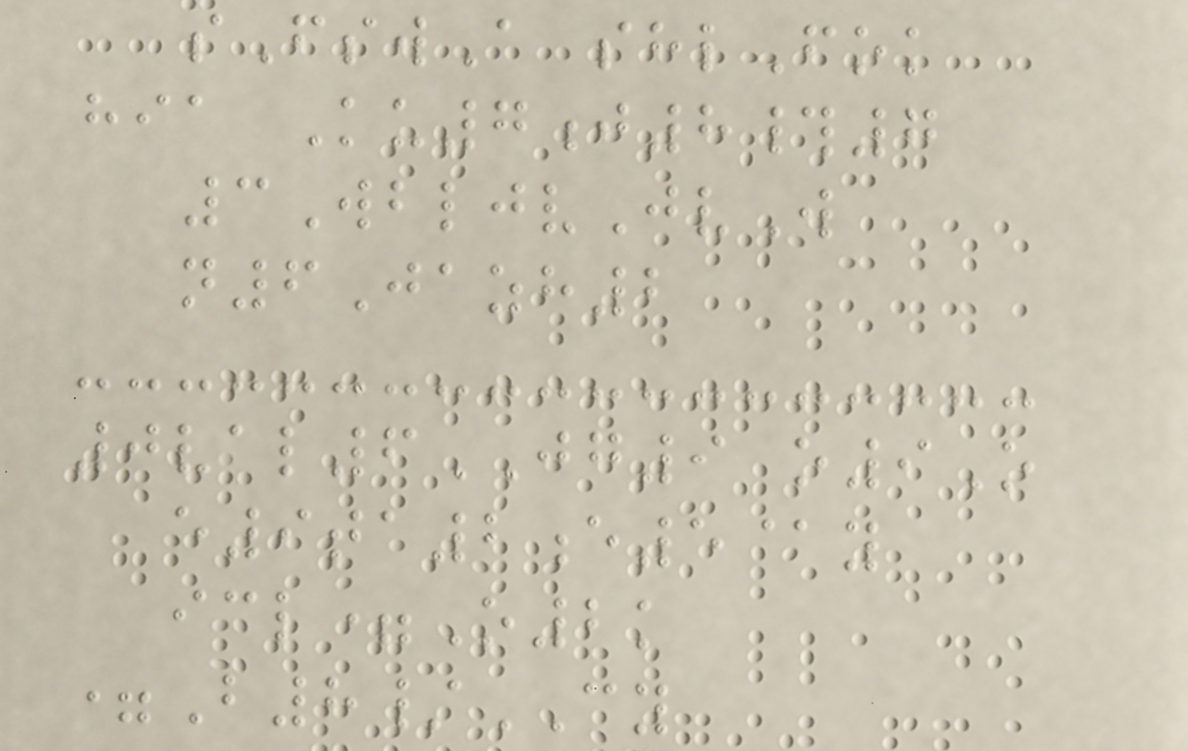sFswA shlFok
hia Ku7j8#7
3WbljvJvW
n6Jazh2
0val6JG9 o9O
e9ta2e5@y
icl=O2k
=B8/CY
